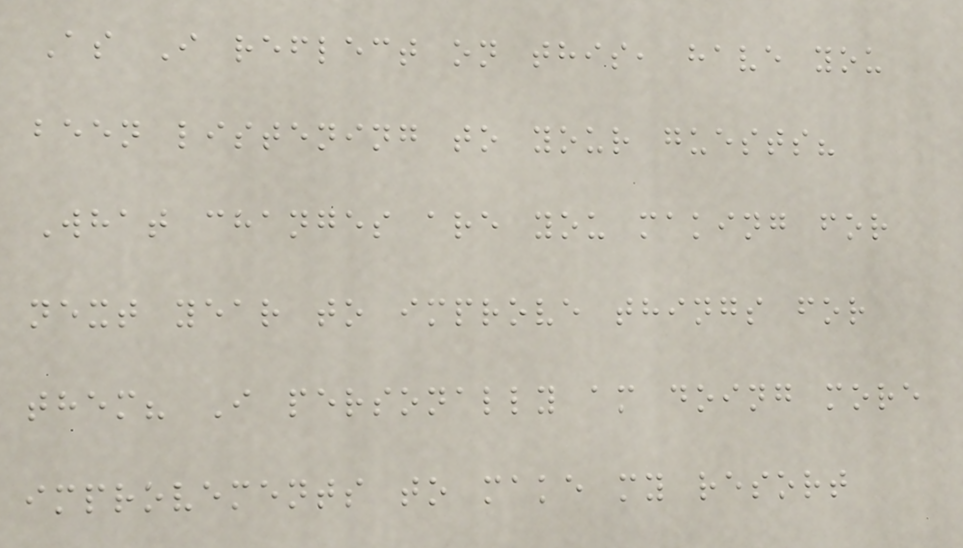As I reflect on this, have you
been listening to your guests?
What changes are you making for
next year to improve things for
them? I personally am doing more
improvements to make my resort
